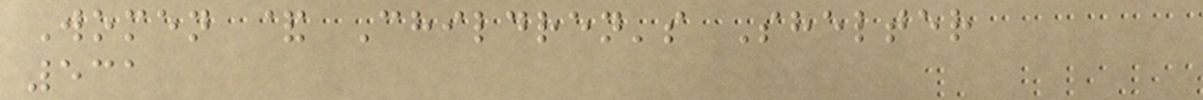Women & Children's Shelter
531
